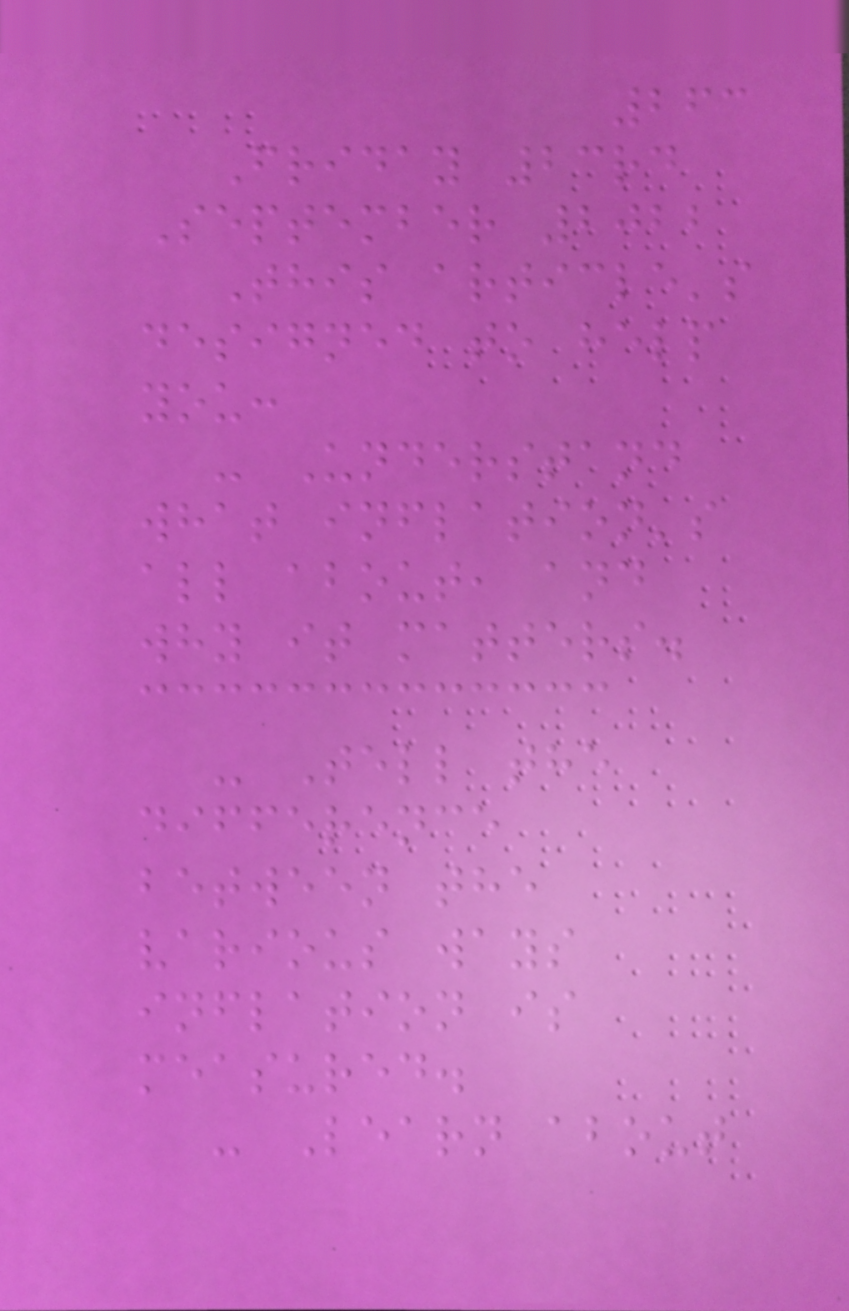263
Friday 23rd
September 2022
This article's
designed to help
you:
- Understand
what inflation's
all about, and
why it matters.
- Tell the
difference
between the
various ways
inflation is
measured.
- Learn about
